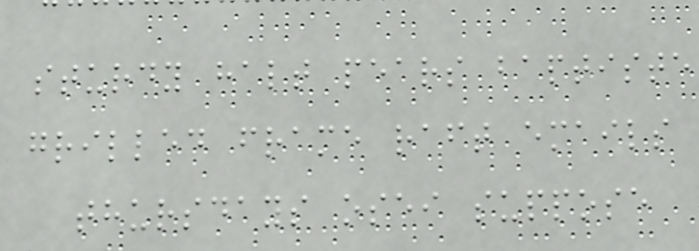sturdy halt pears baptiste
grilled frame raft emails
thursdays osei suppose
